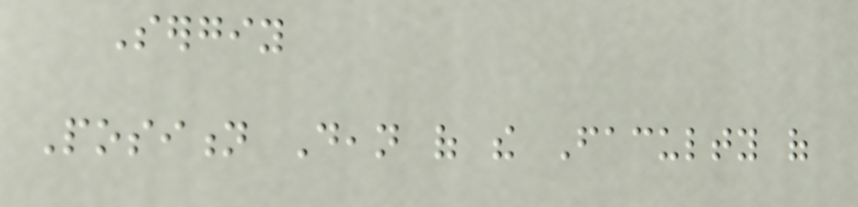Sergiy
Position Dean of the Faculty of
